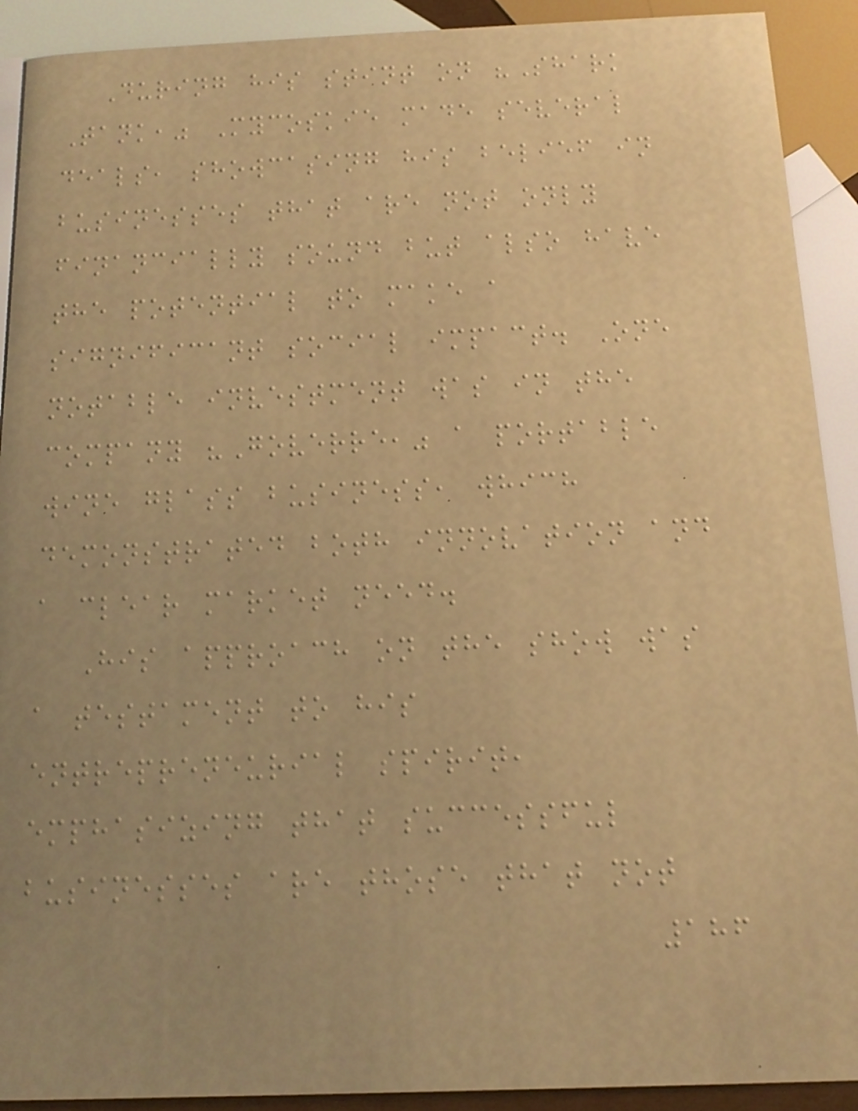During his stint on "Shark
Tank," Mycoskie made several
deals, showcasing his belief in
businesses that are not only
financially sound but also have
the potential to make a
significant social impact. One
notable investment was in the
company "Goverre," a portable
wine glass business, which
demonstrated both innovation and
a clear market need.
His approach on the show was
a testament to his
entrepreneurial spirit,
emphasizing that successful
businesses are those that not
186
